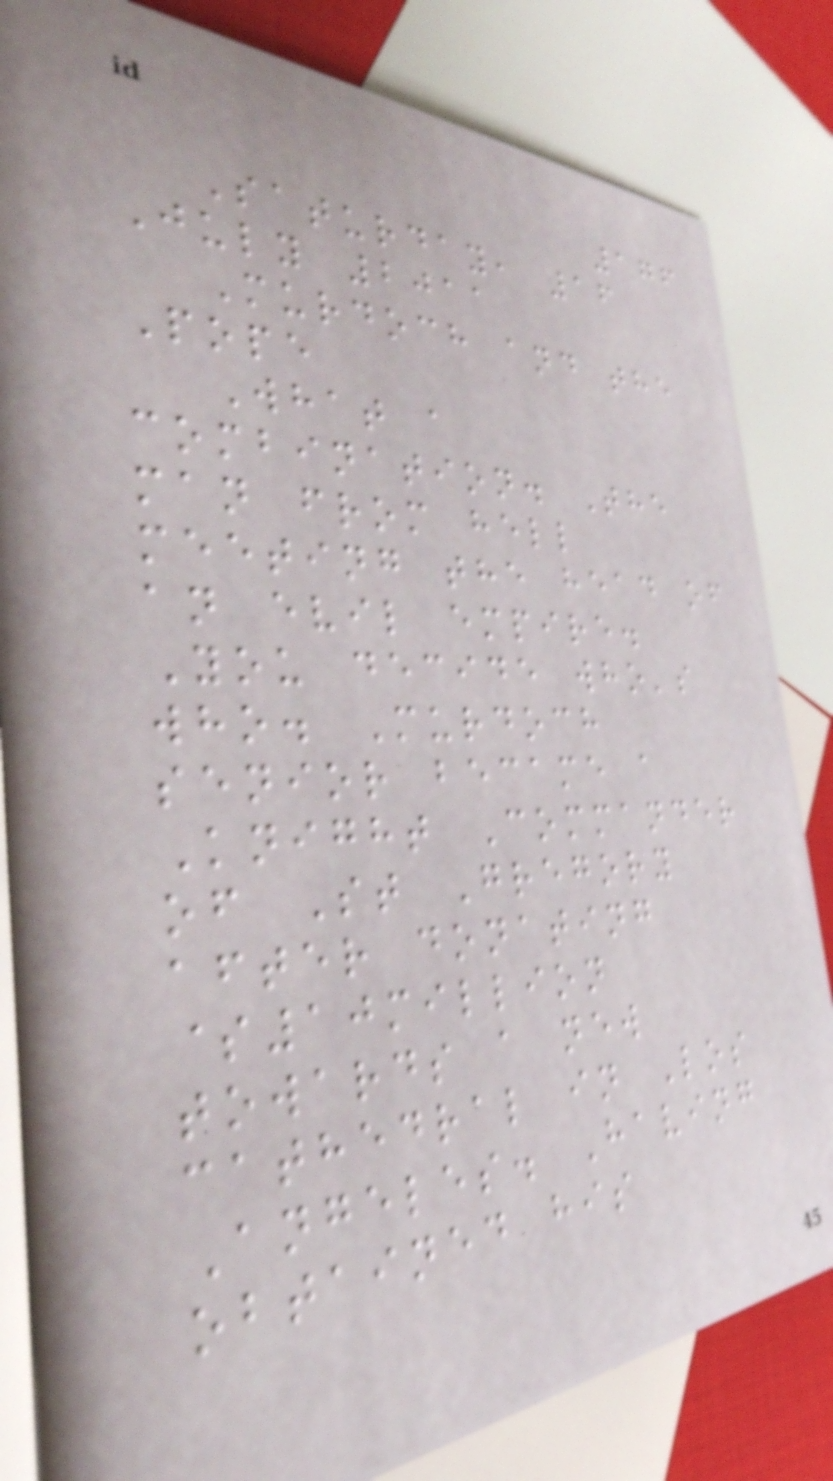176
Saturday, 16
July 2011
Murdoch and the
Pope
What a
combination. The
man from hell
meeting the head of
an evil empire.
You decide who's
who. Murdoch
senior became a
Knight Commander
of St Gregory
after donating
$10million
towards a new
cathedral in Los
Angeles. Having
obtained his
